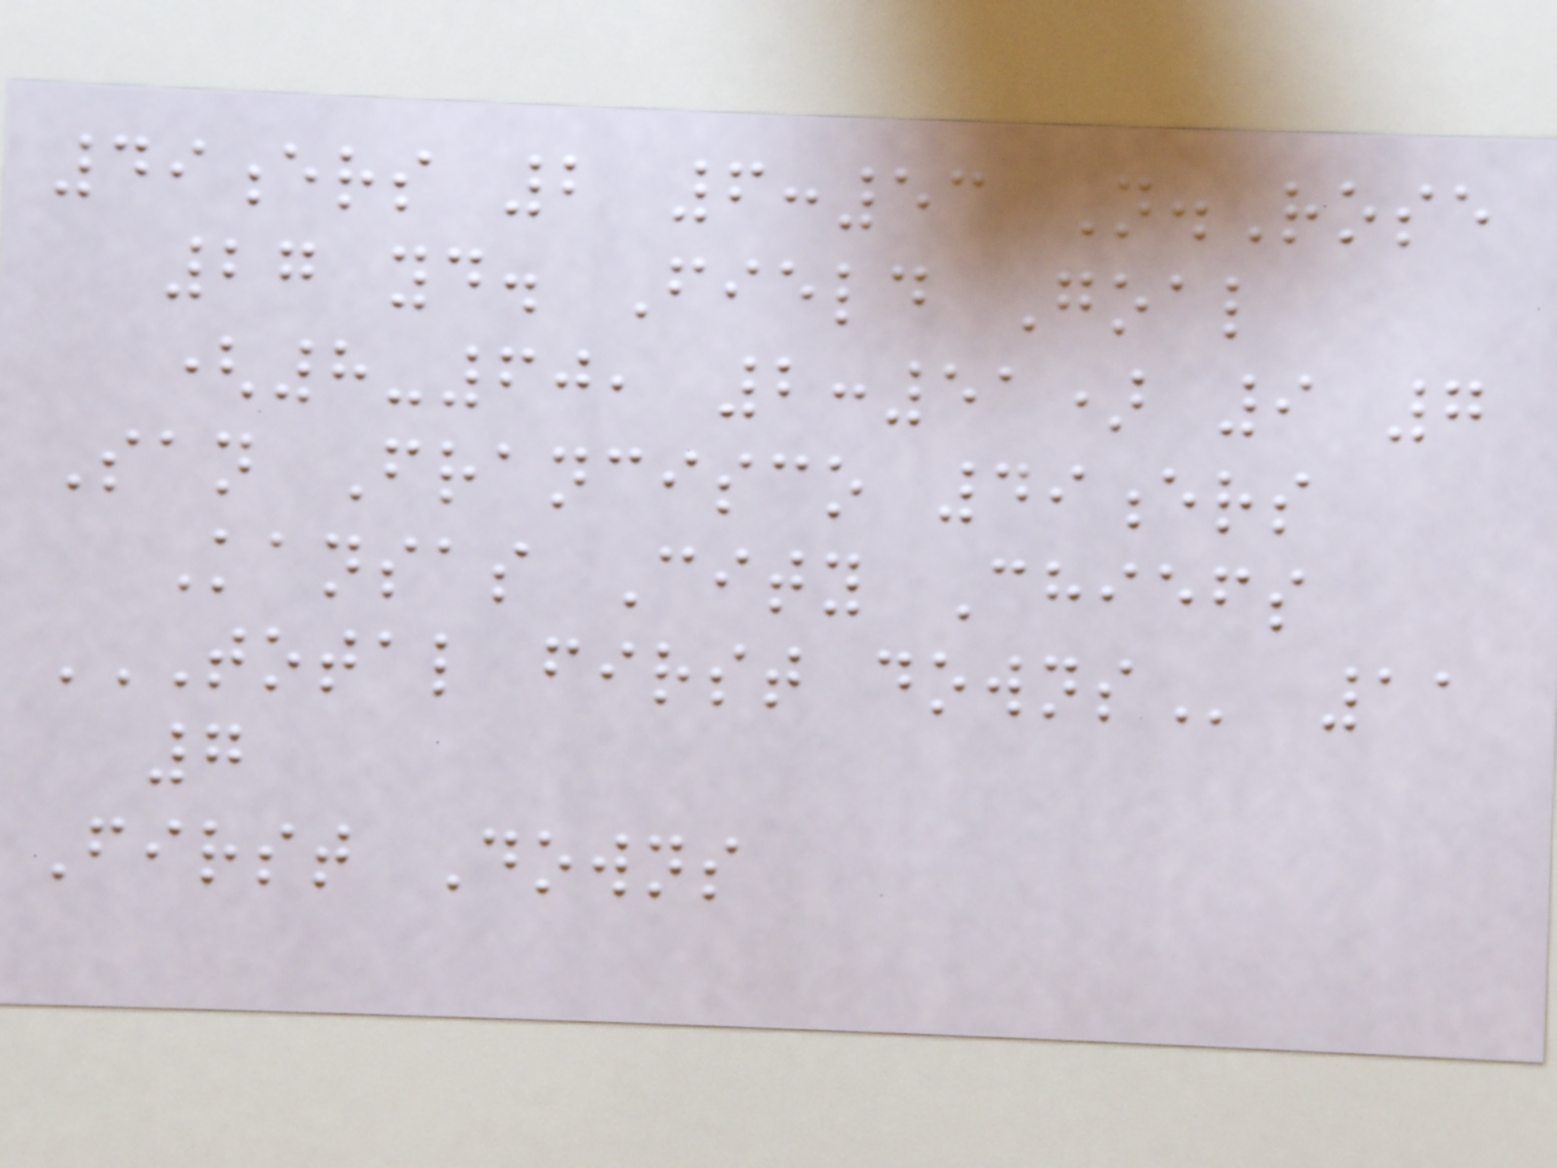49ers 2 6:53 N.Rose
27 yd. Field Goal
(8-60, 2:51) 9 7
San Francisco 49ers
Kansas City Chiefs
TOTAL FIRST DOWNS 11
7
First Downs
